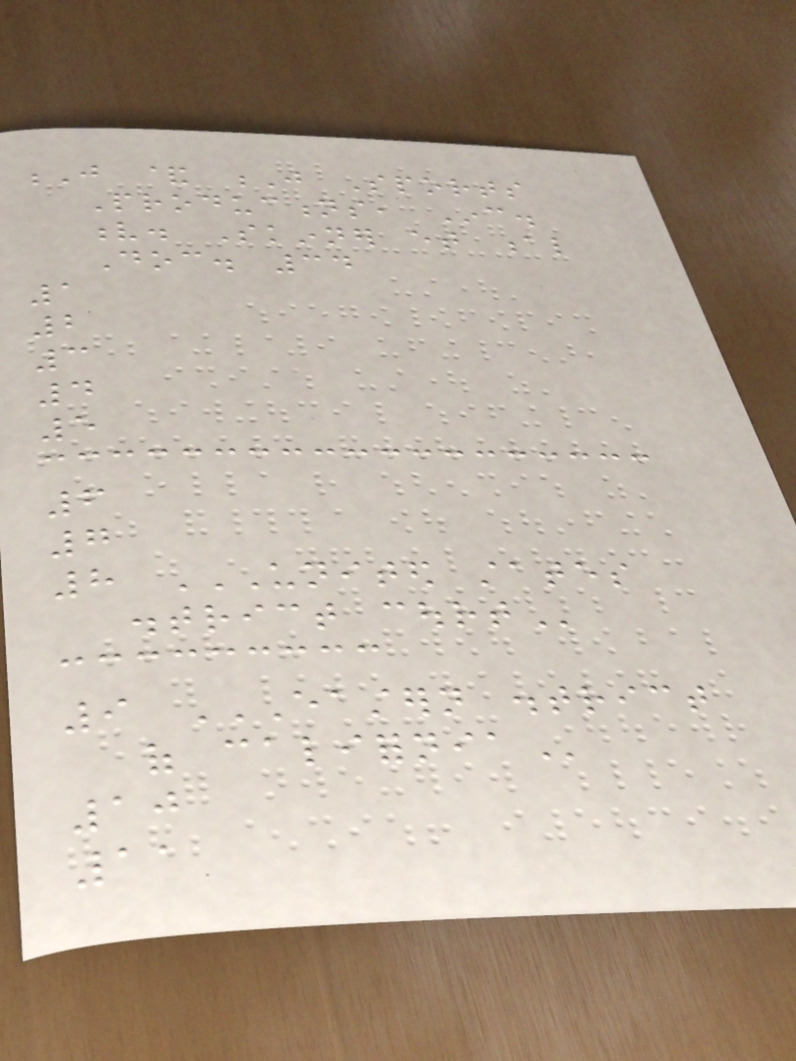J & J Sports
Productions, Inc.
v. Skinner et al
Doc. 34
1
2
3
4
5
6
7
8 UNITED STATES
DISTRICT COURT
9 EASTERN DISTRICT
OF CALIFORNIA
10
11
